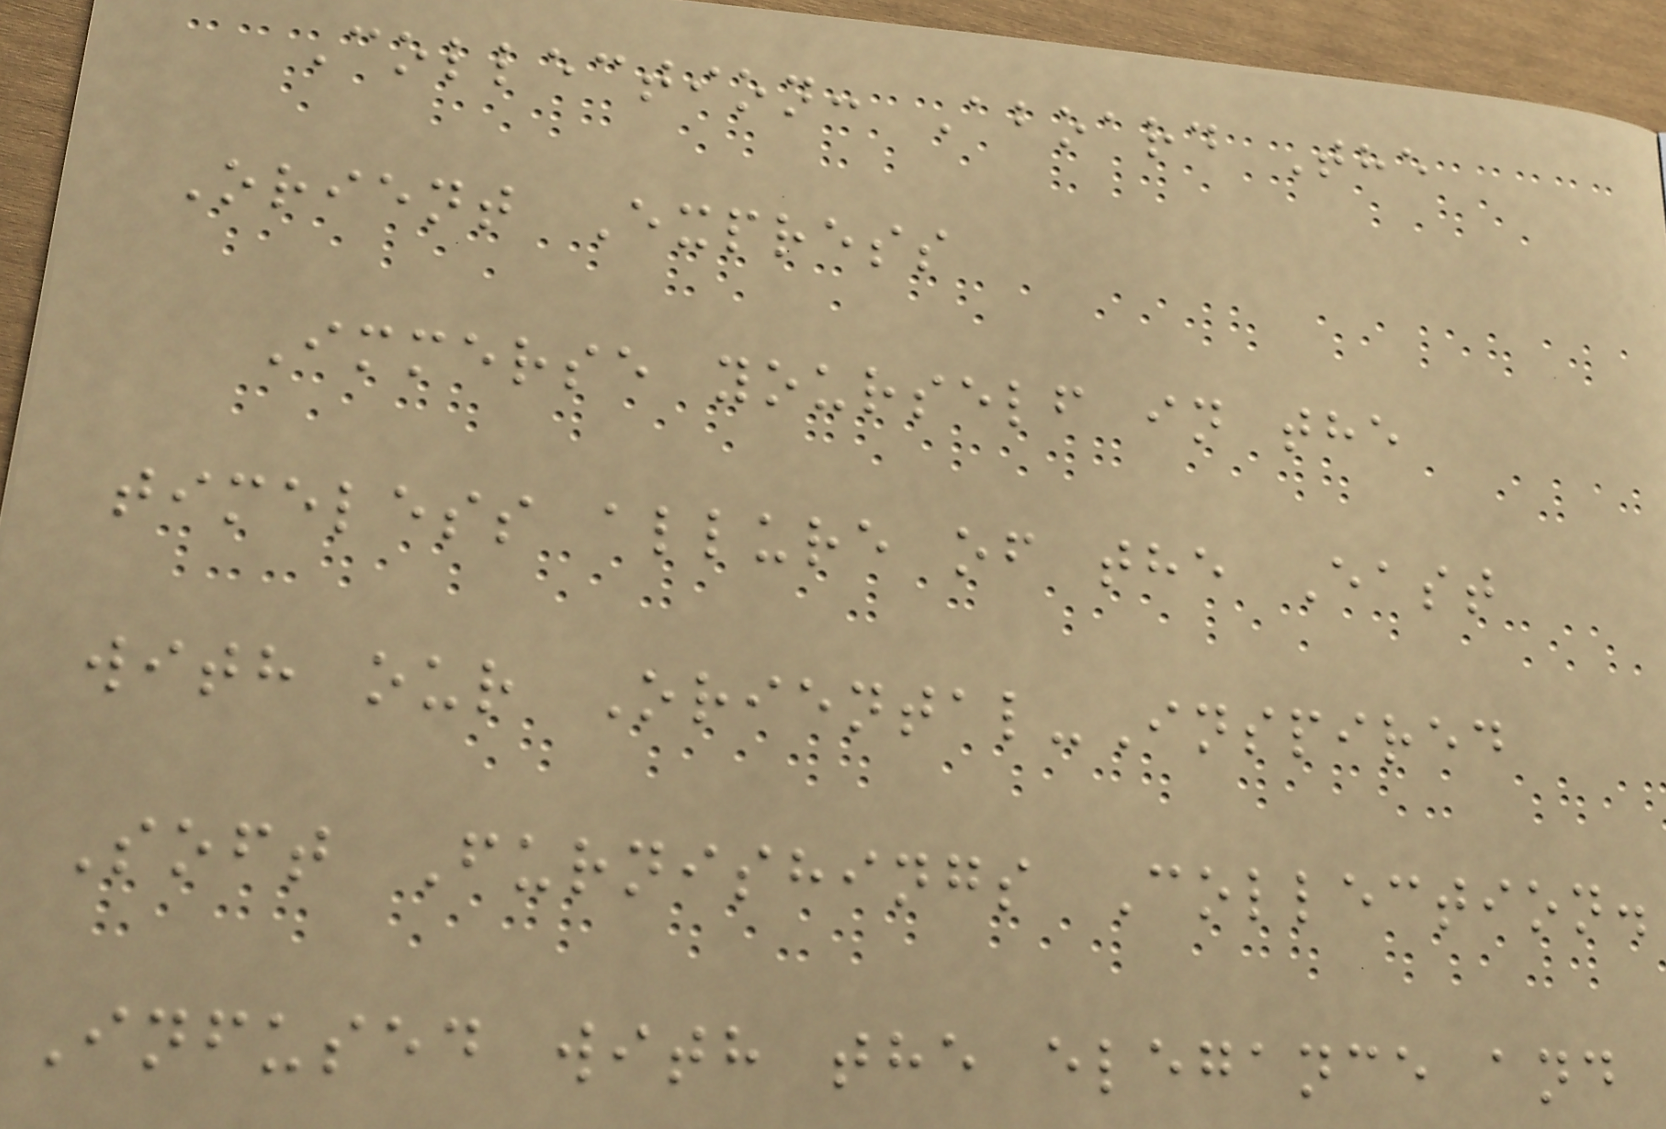Collection: Aboard The
Orient Express
Immerse yourself in the
timeless allure of the East
with our Oriental-Inspired
Soft Furnishings Collection.
Infused with the elegance and
